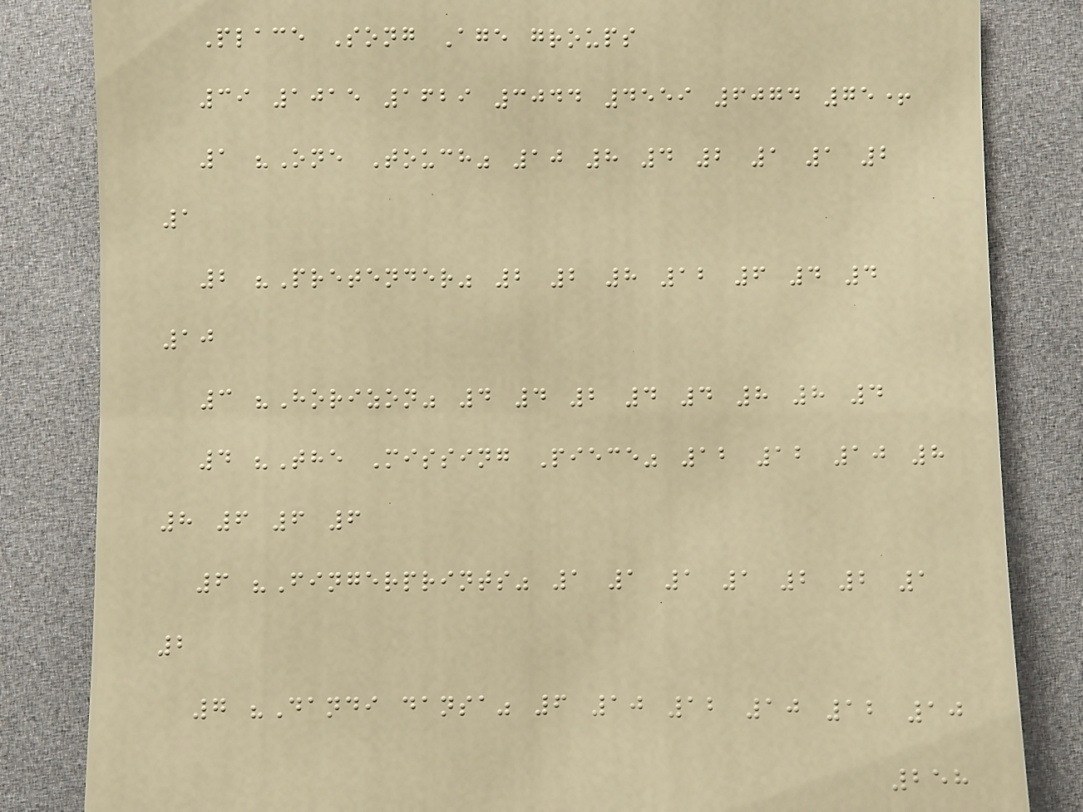Place Song Age groups
39 1015 1629 3044 4559 6074 75+
1 "One Touch" 10 8 4 2 1 1 2
1
2 "Pretender" 2 2 8 12 6 4 4
10
3 "Horizon" 4 4 2 4 4 8 8 4
4 "The Missing Piece" 12 12 10 8
8 6 6 6
6 "Fingerprints" 1 1 1 1 2 2 1
2
7 "Dandi dansa" 6 10 12 10 12 10
258
